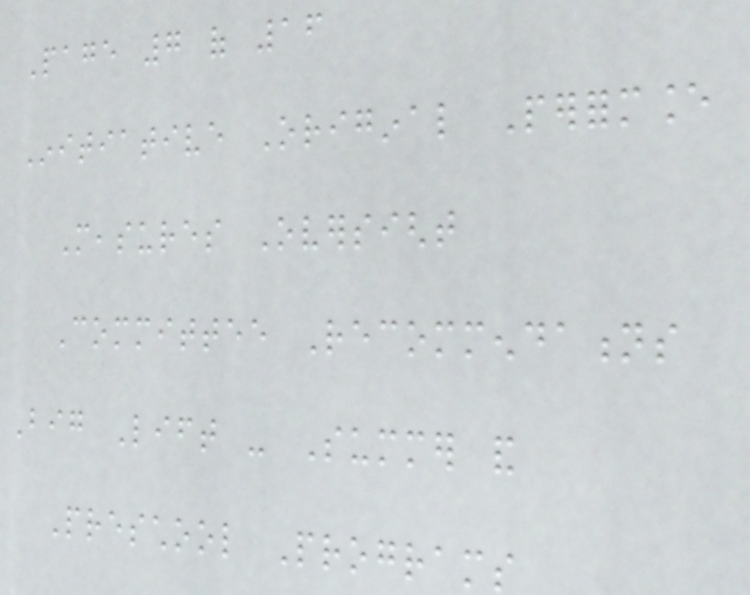Page 7 of 16
Initiative Original Performance
Measures Oversight
Committee Recommendations
Big Lift - Summer and
Preschool Programs
